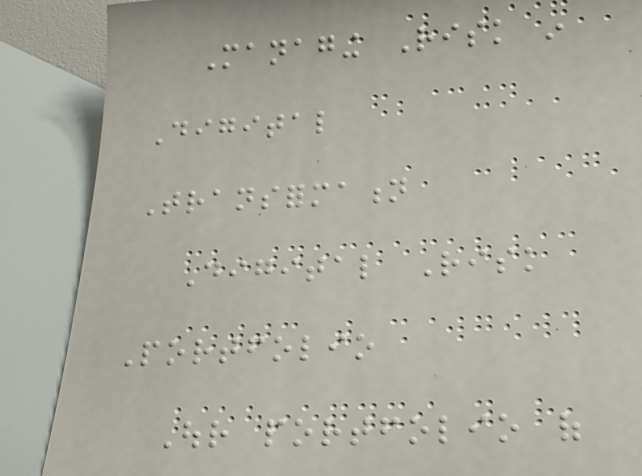Managing Risk in
Digital
Transformation
Digital Risk
Portfolio
Our portfolio of
